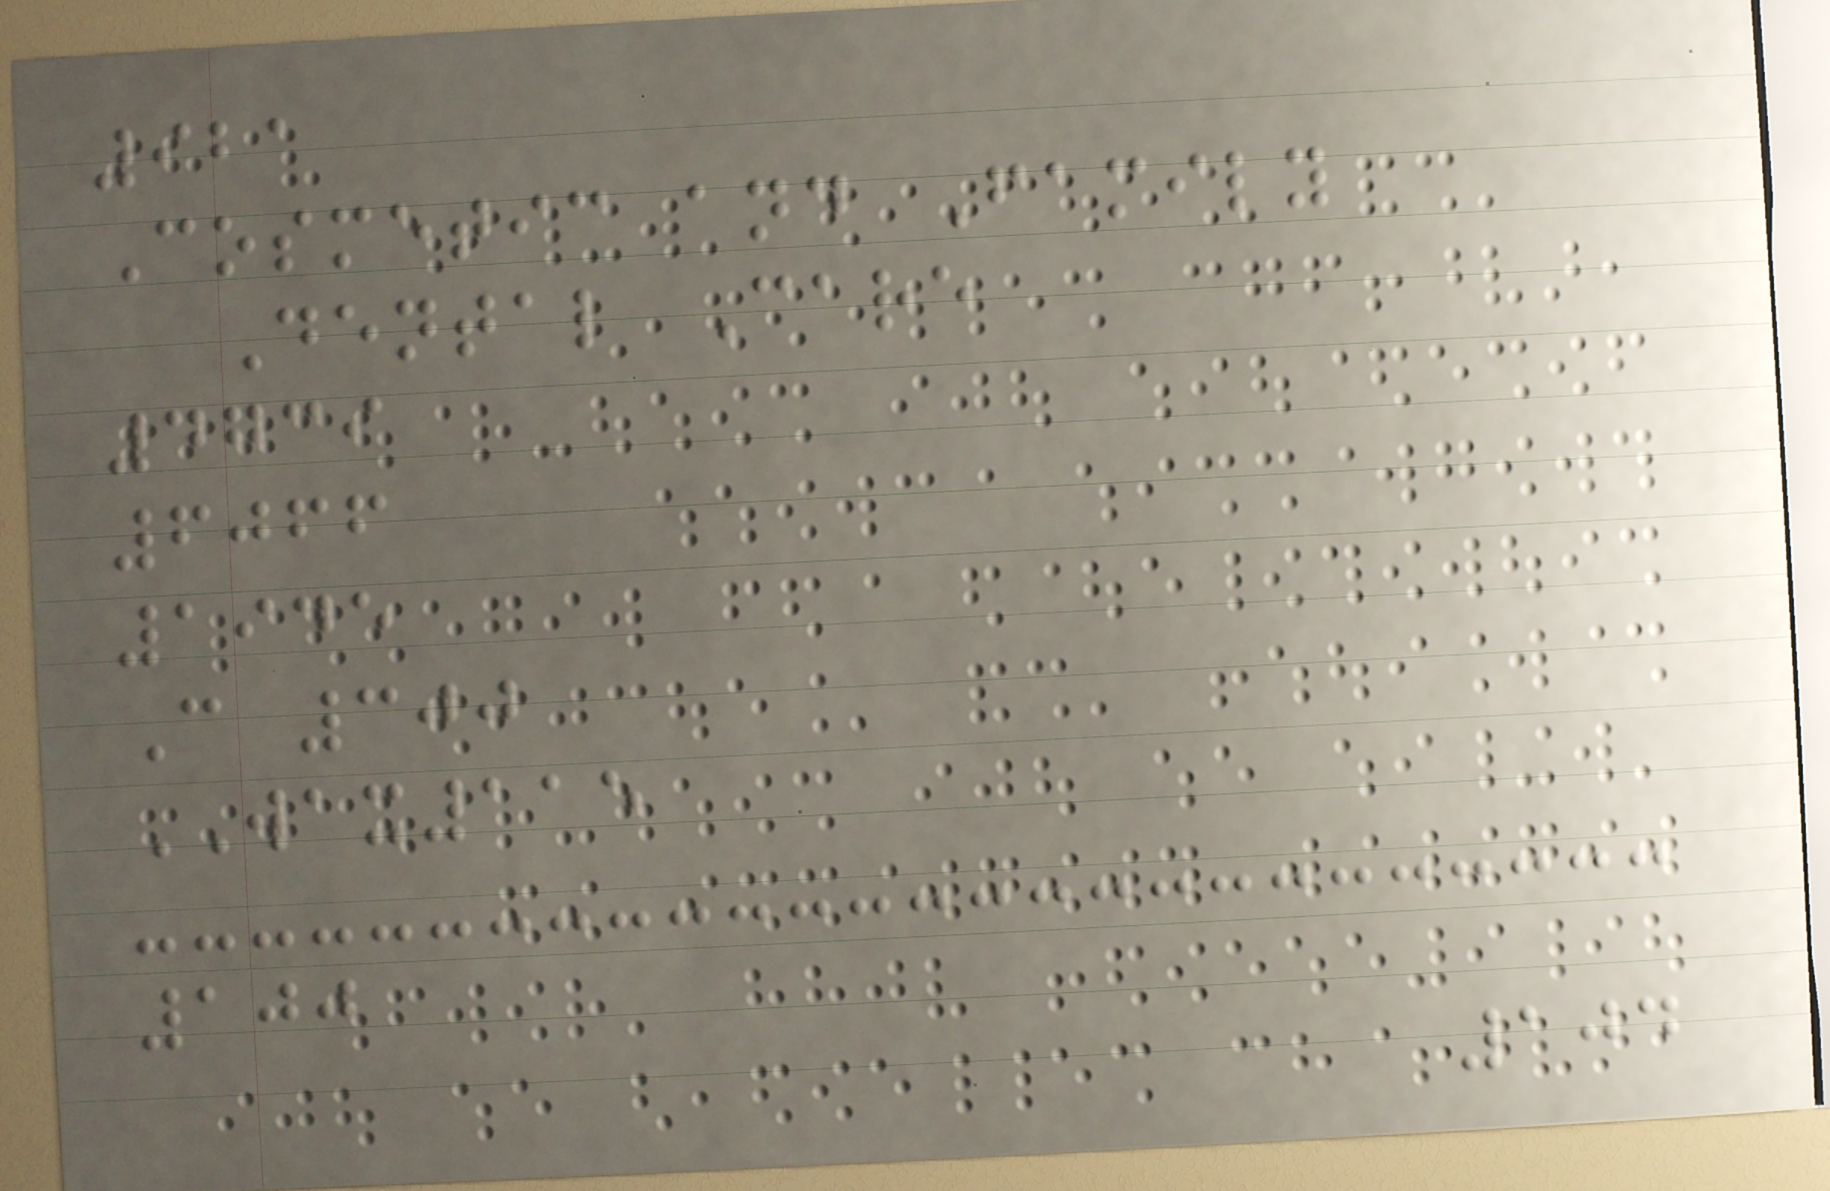921
Cosmetic and Family
Dental Care
4739
6066
1945
C 300
WAX115
100
104
